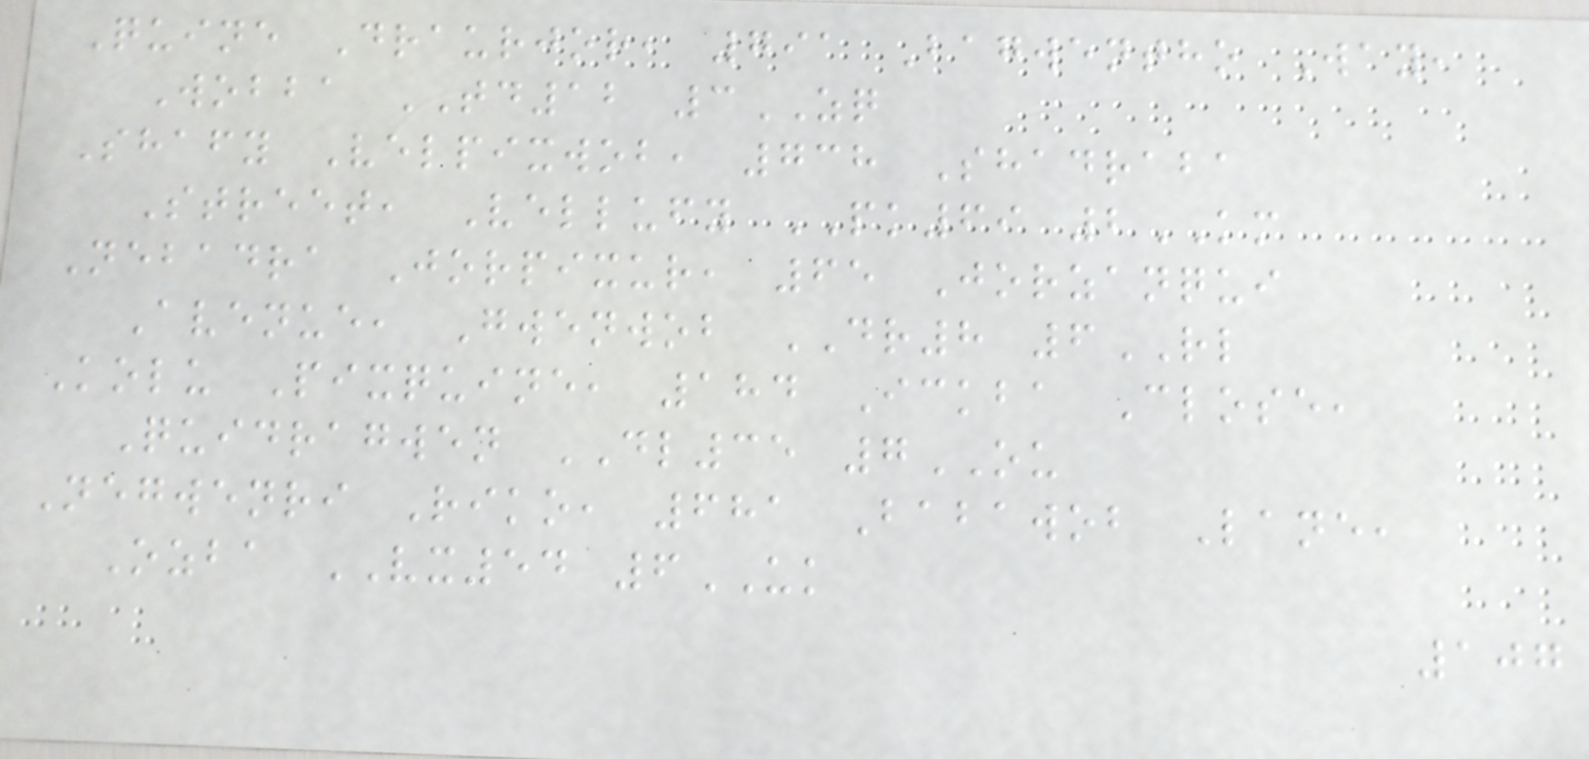Quine Draurjor, 791 Bagwentho Way,
Wobba TD12 3ZQ
Shafy Velpixwob, 738 Shadraba
Street, Vellufy PK69 2KM
Nebadra Jorpixur, 65 Jorzanqui
Avenue, Gwenwob DR8 6RL
Kolu Pixquine, 184 Ickba Close,
Quidragwen DL35 7OU
Negwenri Riko, 681 Babawob Lane,
Ozba VX54 6UK
107
